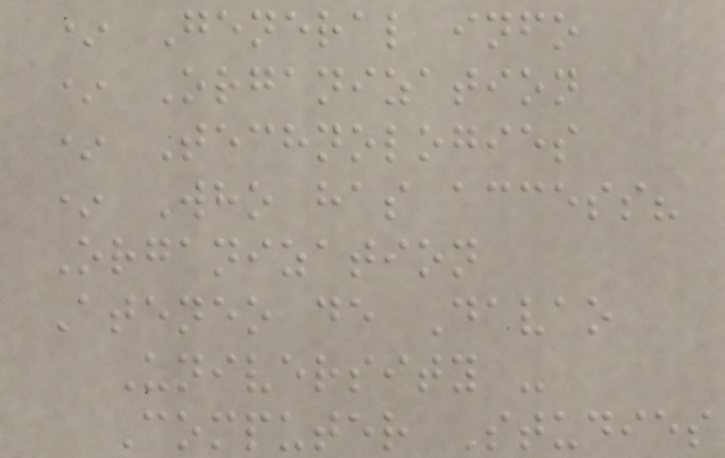* General info
* Organization
* Technologies
* Who has access?
Organization
Ateneo de Davao
University -
Computer Studies
